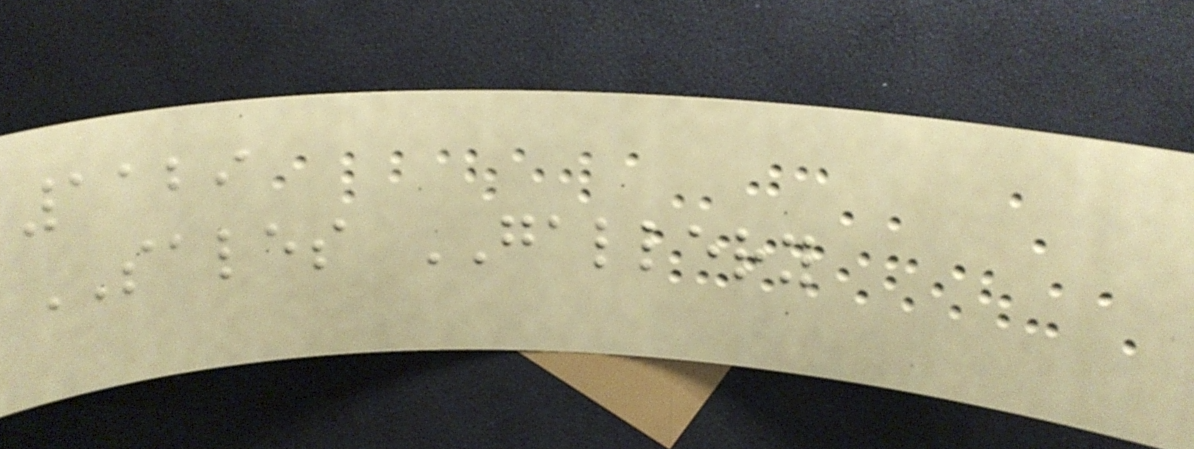1129
SALES GALLERY
